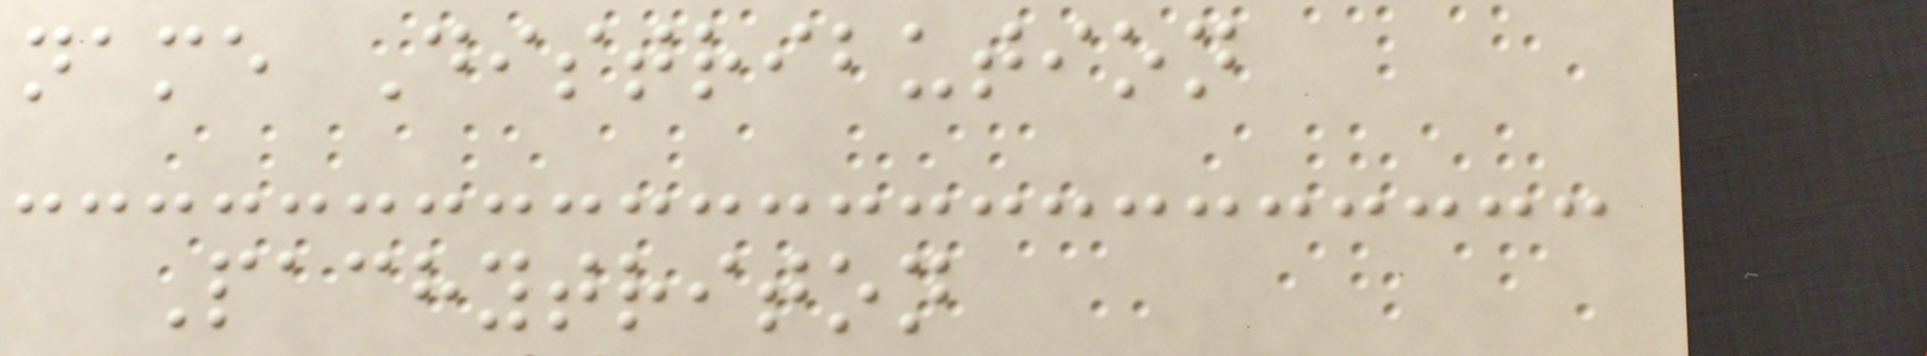name Distribution
Pachytriton
